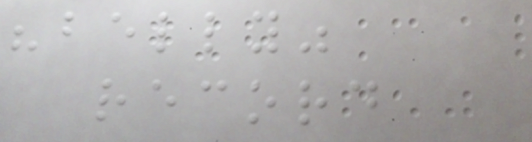"belly"
record
